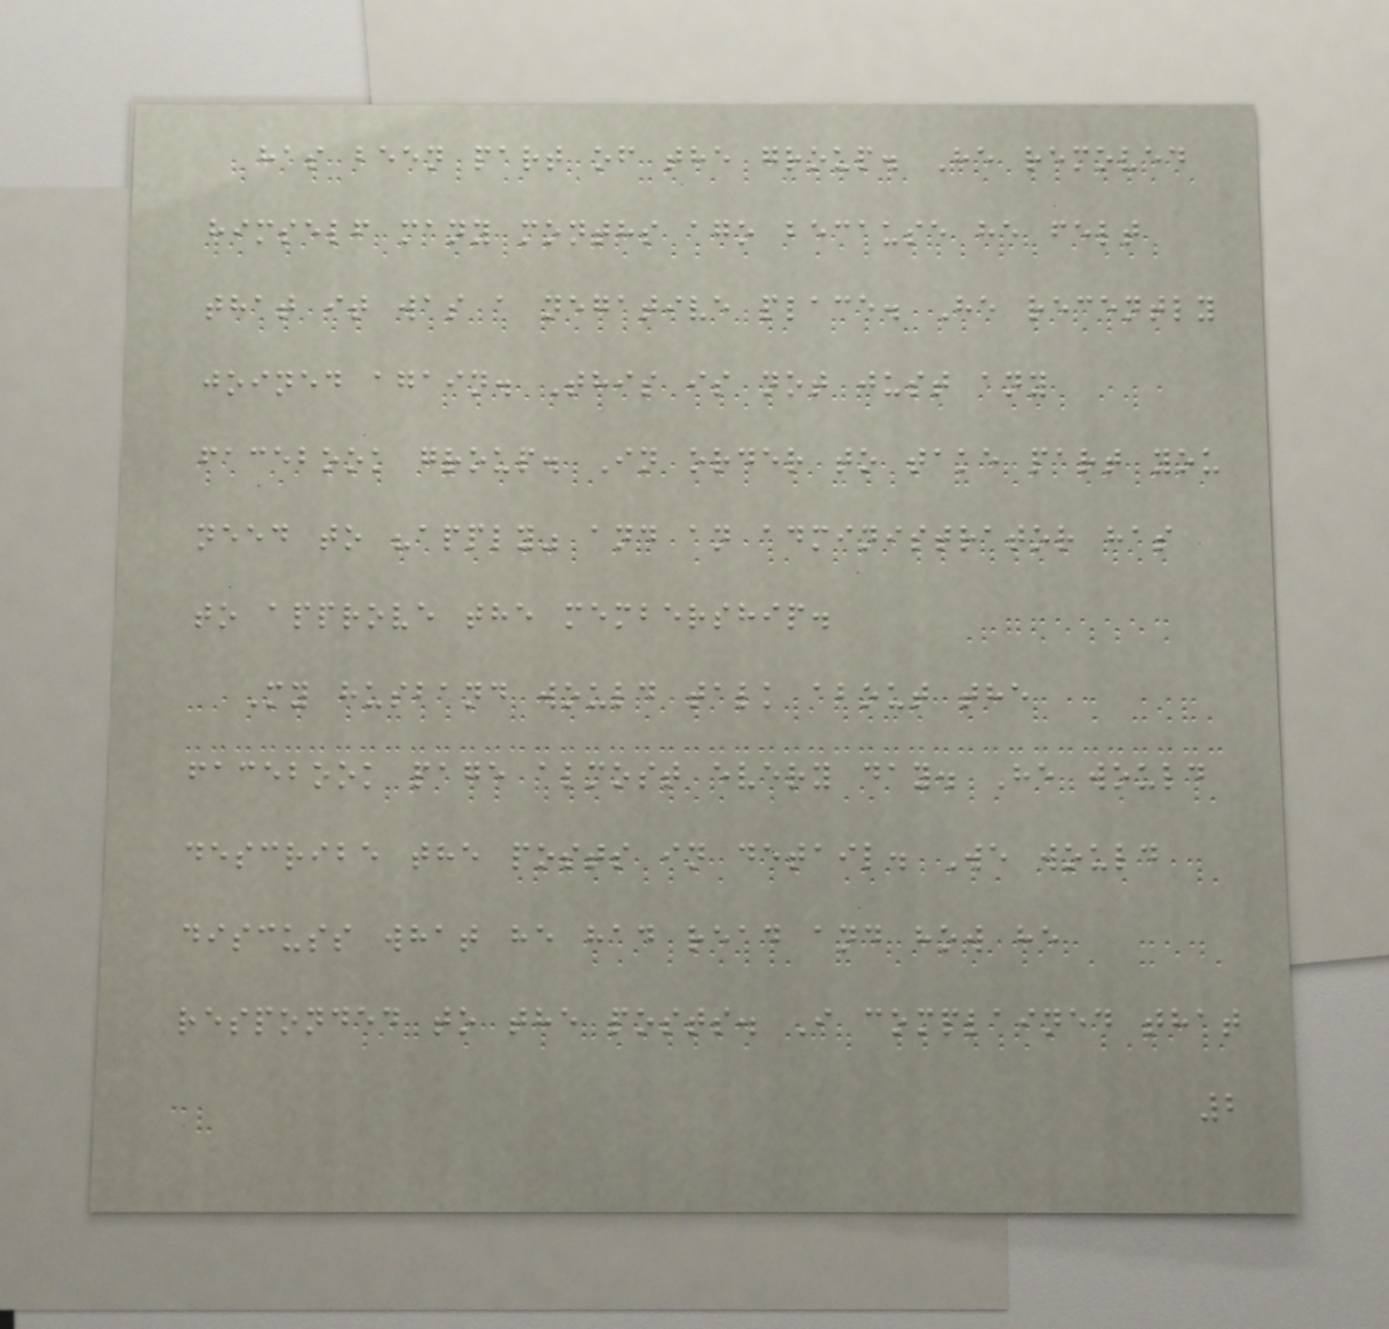has been part of the group. He removed
himself many months ago because he felt
that it was a negative place. He recently
joined again. This is not just any
facebook group. In order to take part you
need to "apply" and an administrator has
to approve the membership.
My husband would talk about the
facebook page almost every day. He would
describe the posts in detail. We would
discuss what he had read and how he
responded to the posts. I complained that
2
